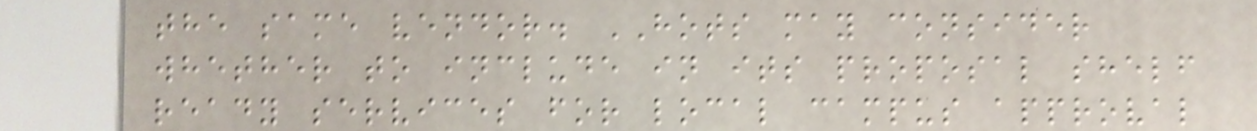the same vendor. HOTS may consider
whether to include in its proposal shelf
ready services for local campus approval
